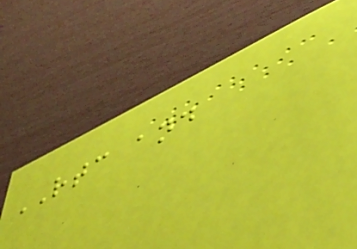RTC and
